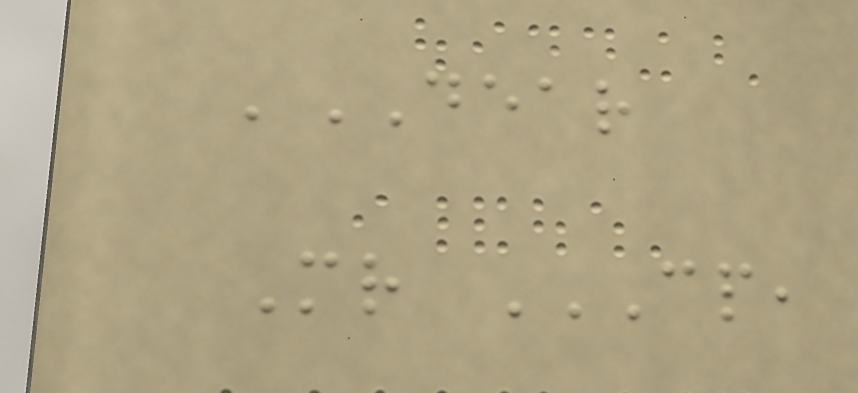'DEAR
Mr CP,
